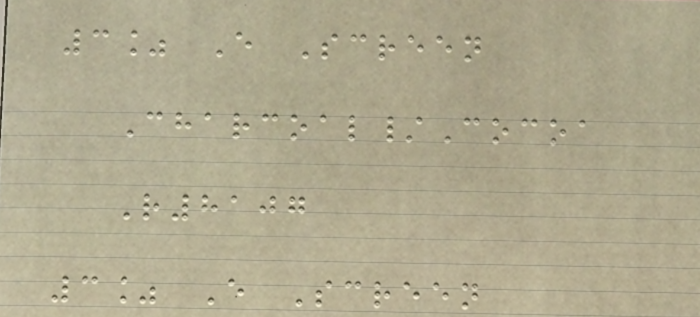3% E Screen
Charcoal/Cocoa
R8107
3% E Screen
